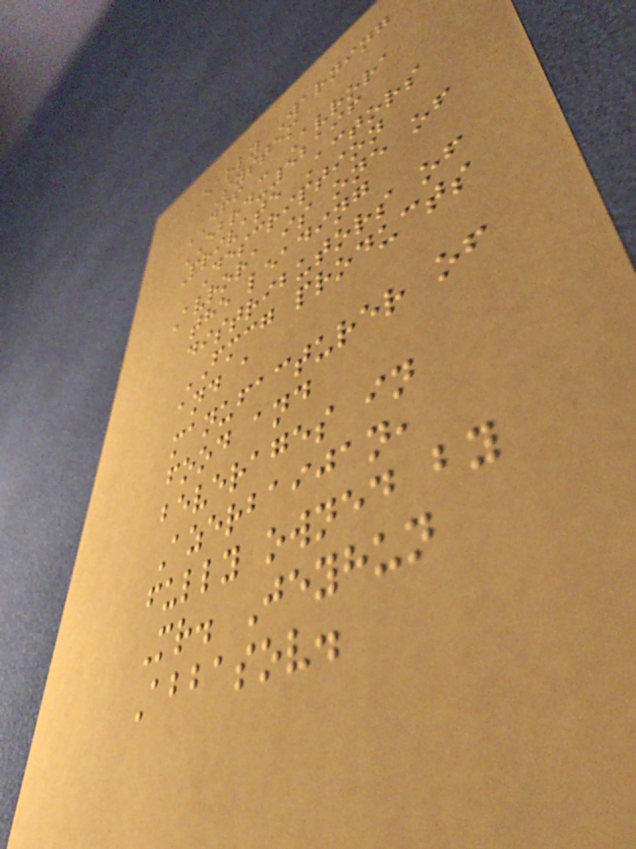Early Warning
System
DFF - Avrora
EBRD-52196
Private Actors
Description
Avrora is one of
the leading
distributors of
FMCG products
and a
manufacturer of
food and
beverages in
Azerbaijan,
fully owned by
Mr. Jeyhun
Abbasov.
